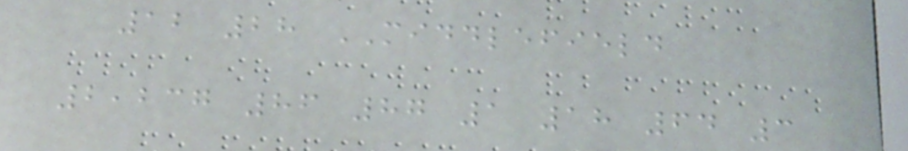12 28 MIDDLEFIELD
2,237 86 87 1 18 64 3
